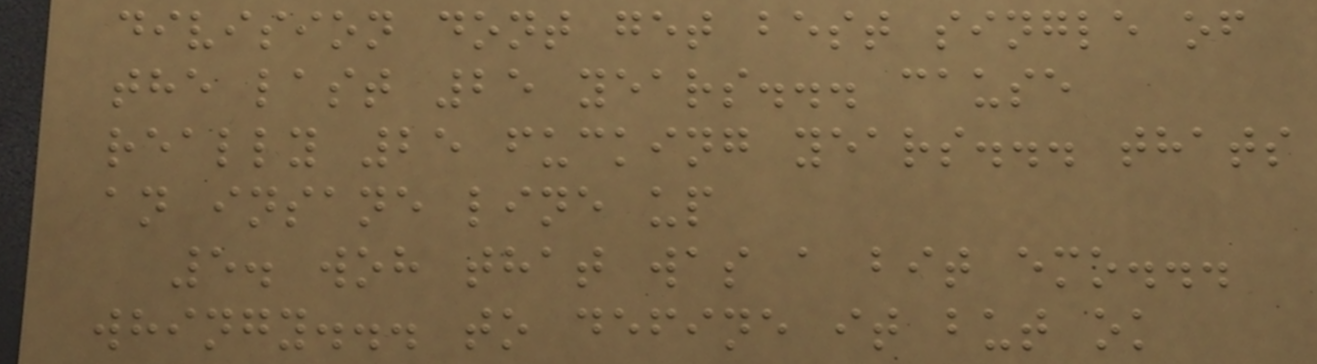division dont get best single of
the last 25 years... cause
really 25 fucking years... thats
an insane line up
5. woh that was a bit emo...
whingy... to define it but ok
